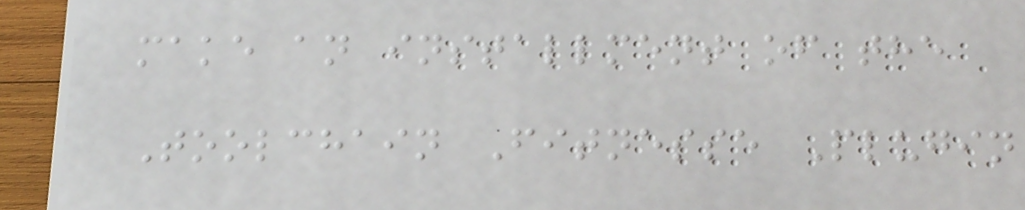make an installment of the
Toolchain Fitnesse Plugin
